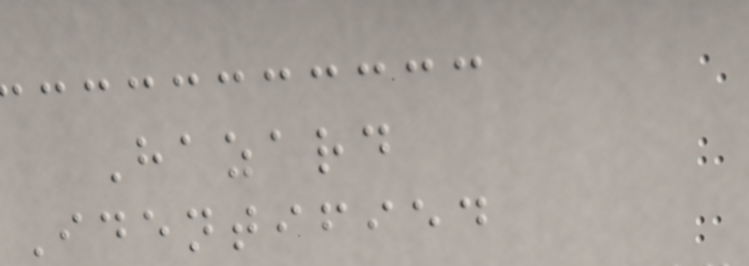Hazard
Identified
